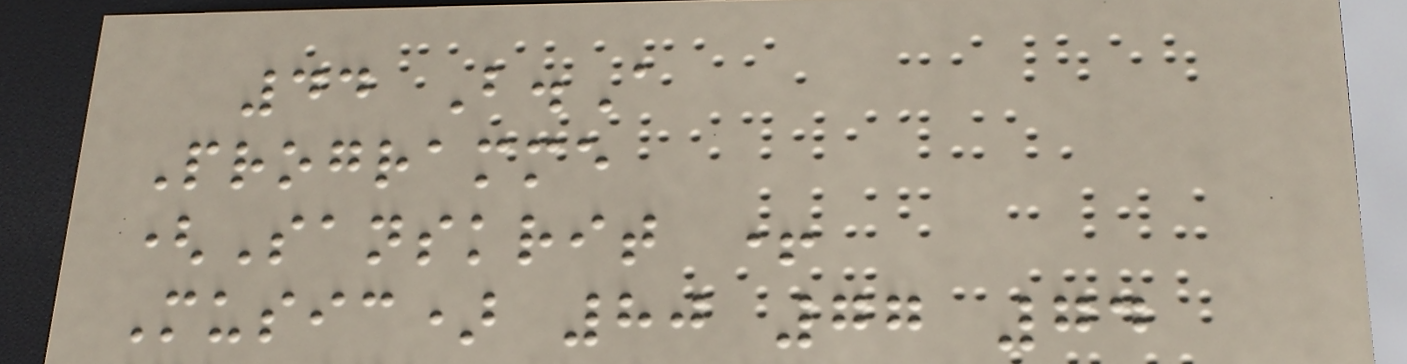44 B.A
Programme
(Sanskrit +
Music) 80 77 74
